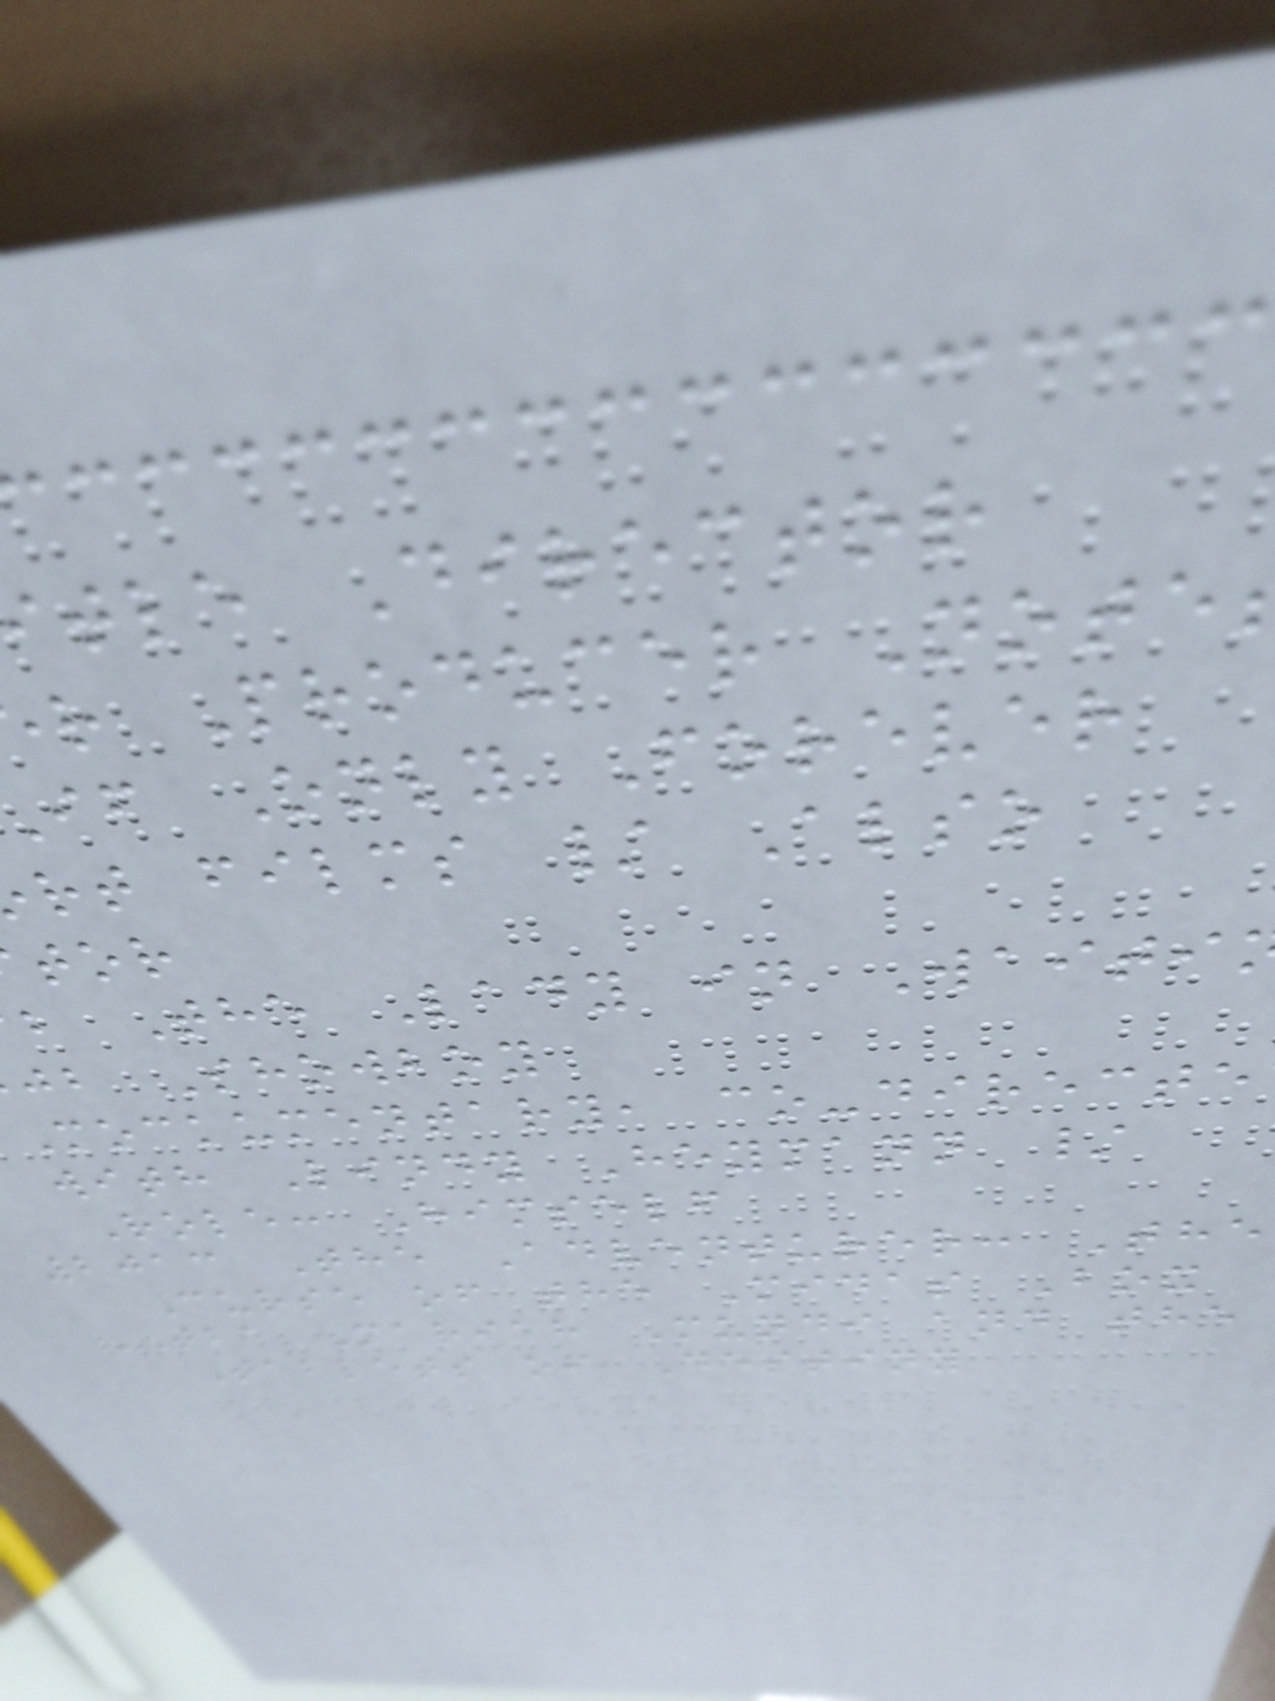tle Director
r Producer Note
if Only Forever
rt films / Also
b The Lady in Waiti
jb Showboy
Mockumentary, co-directe
with Lindy Heymann /
Role: Himself
2013 The Adventurer: The
Curse of the Midas Box
TBA Mariah Mundi and the
Tablets of Destiny
